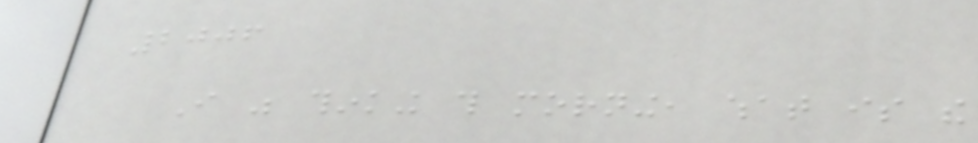2006
I was thinking this morning, what is the
